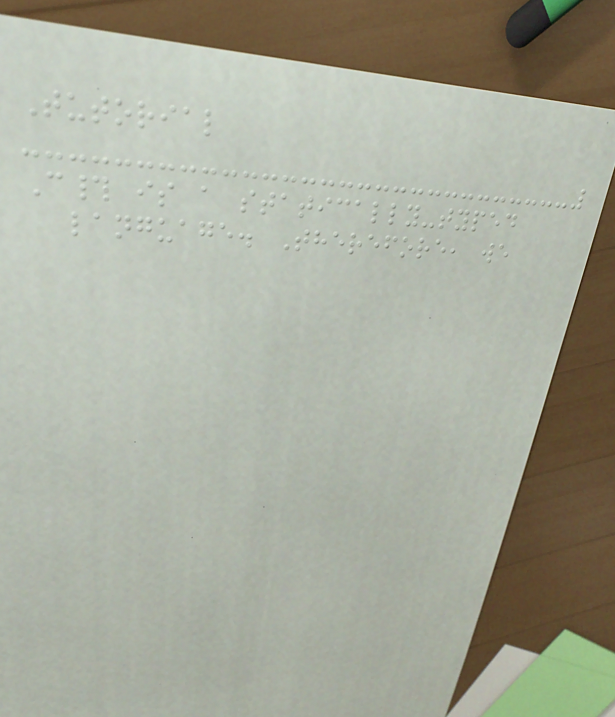Tutorial
C# is a statically-typed
language. Therefore, we
